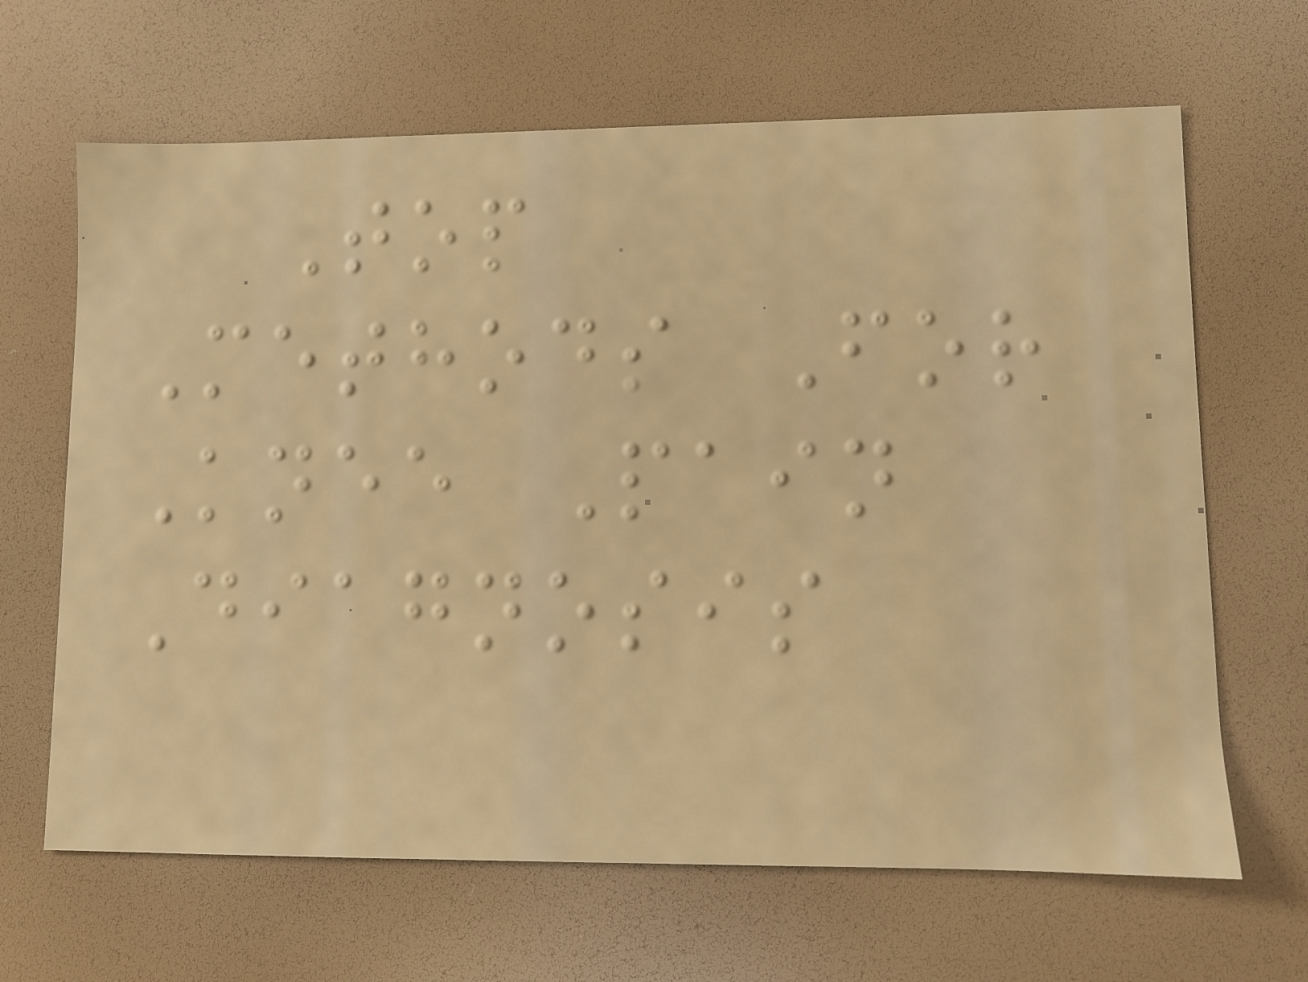Top
Methods For
Knee Pain
Diagnosis
